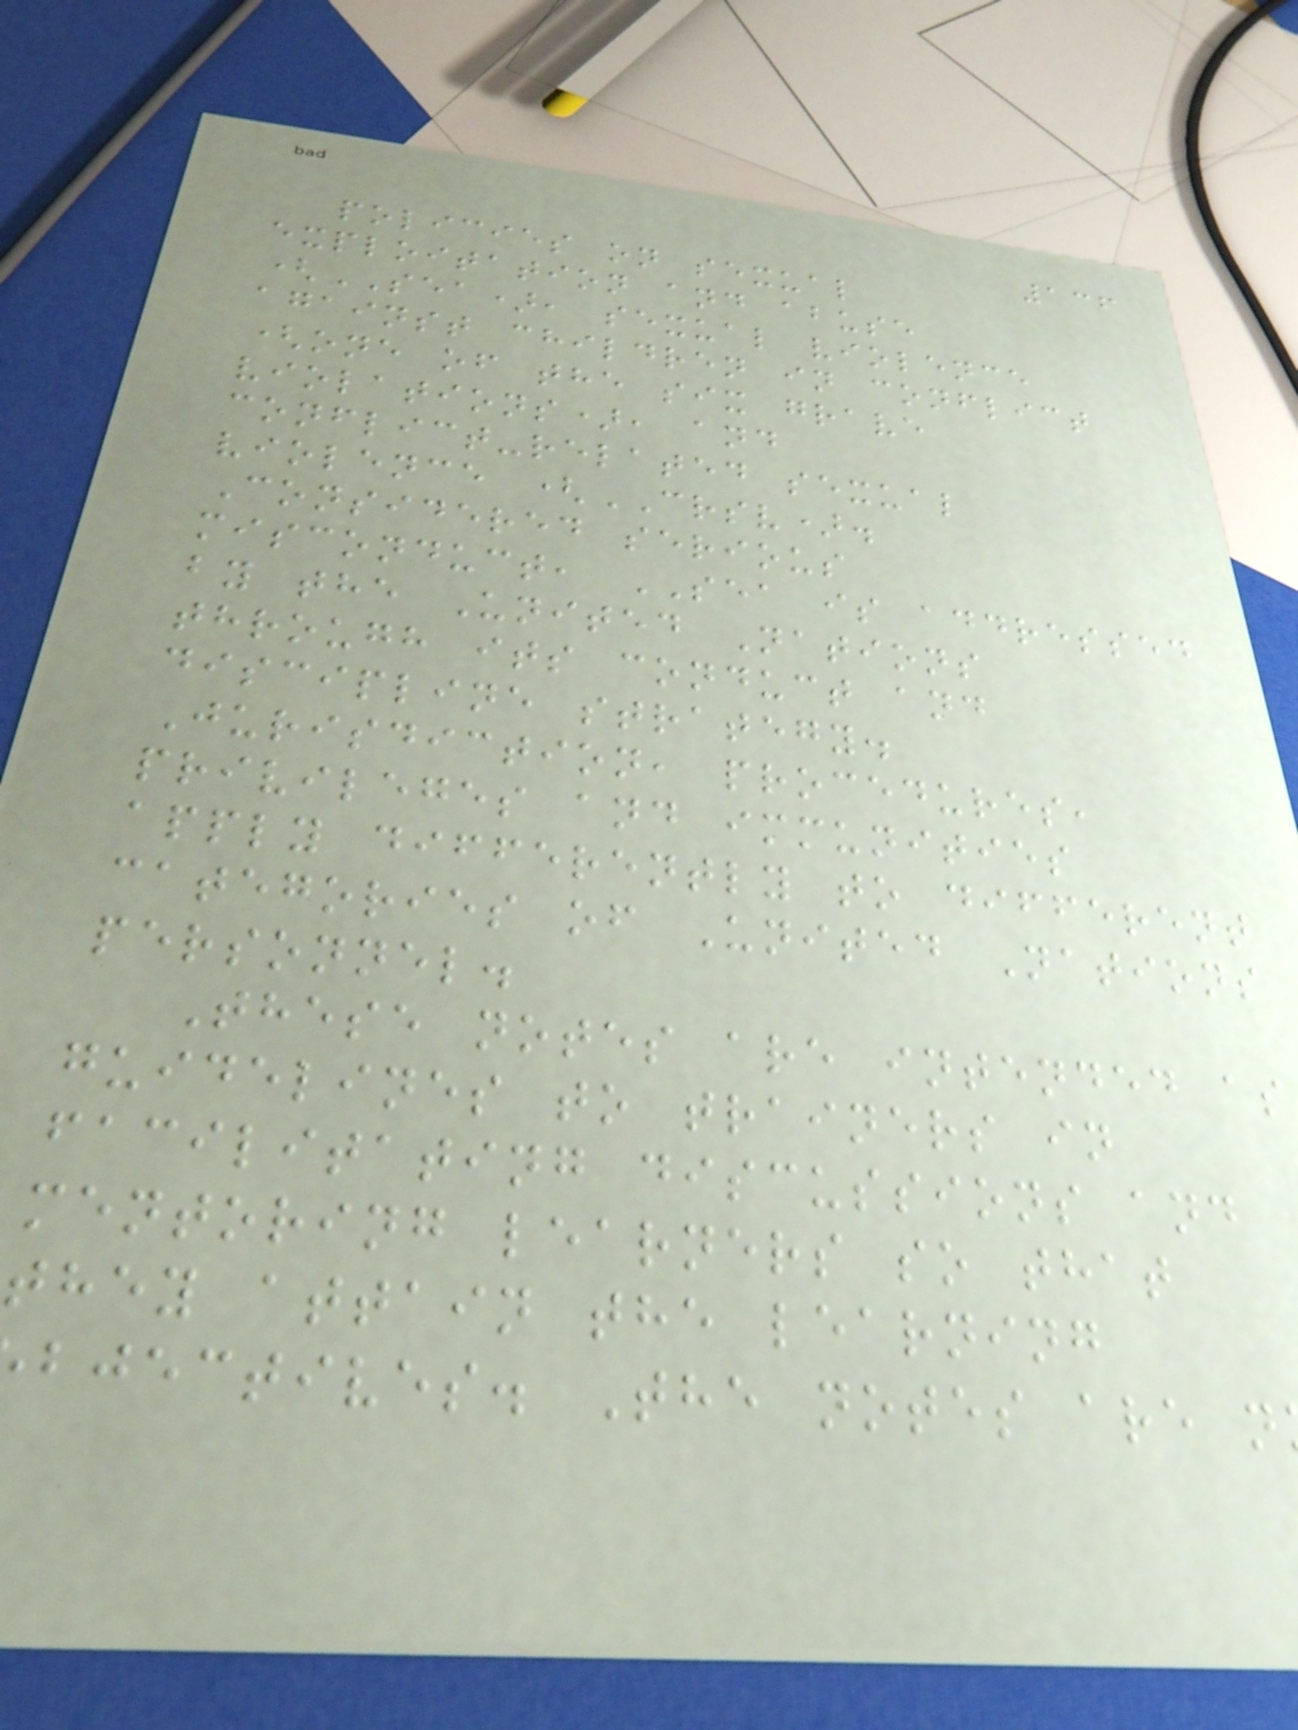136
policies on sexual
exploitation and abuse
(SEA), sexual violence
against children in conflict
(one of the six grave
violations), and
conflict-related sexual
violence (CRSV).
Considered serious
misconduct, SEA is addressed
by the United Nations
through its conduct and
discipline strategy.
Jurisdiction, procedures,
privileges and immunities
apply differently to different
categories of United Nations
personnel.
These notes are intended as
guidelines to trainers in
facilitating discussions and
mentoring learners so that
they attain the learning
bjectives. The notes are n
